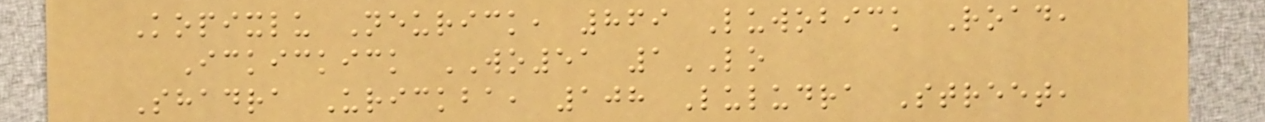Kopixlu Neurick, 869 Luwobick Road,
Ickickick WO51 1LO
Shadra Urickba, 108 Luludra Street,
